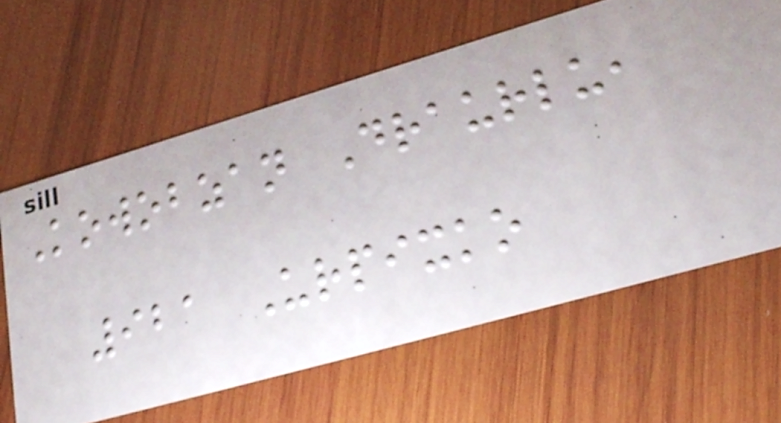Kowobzan Draurlu,
921 Urpixko
